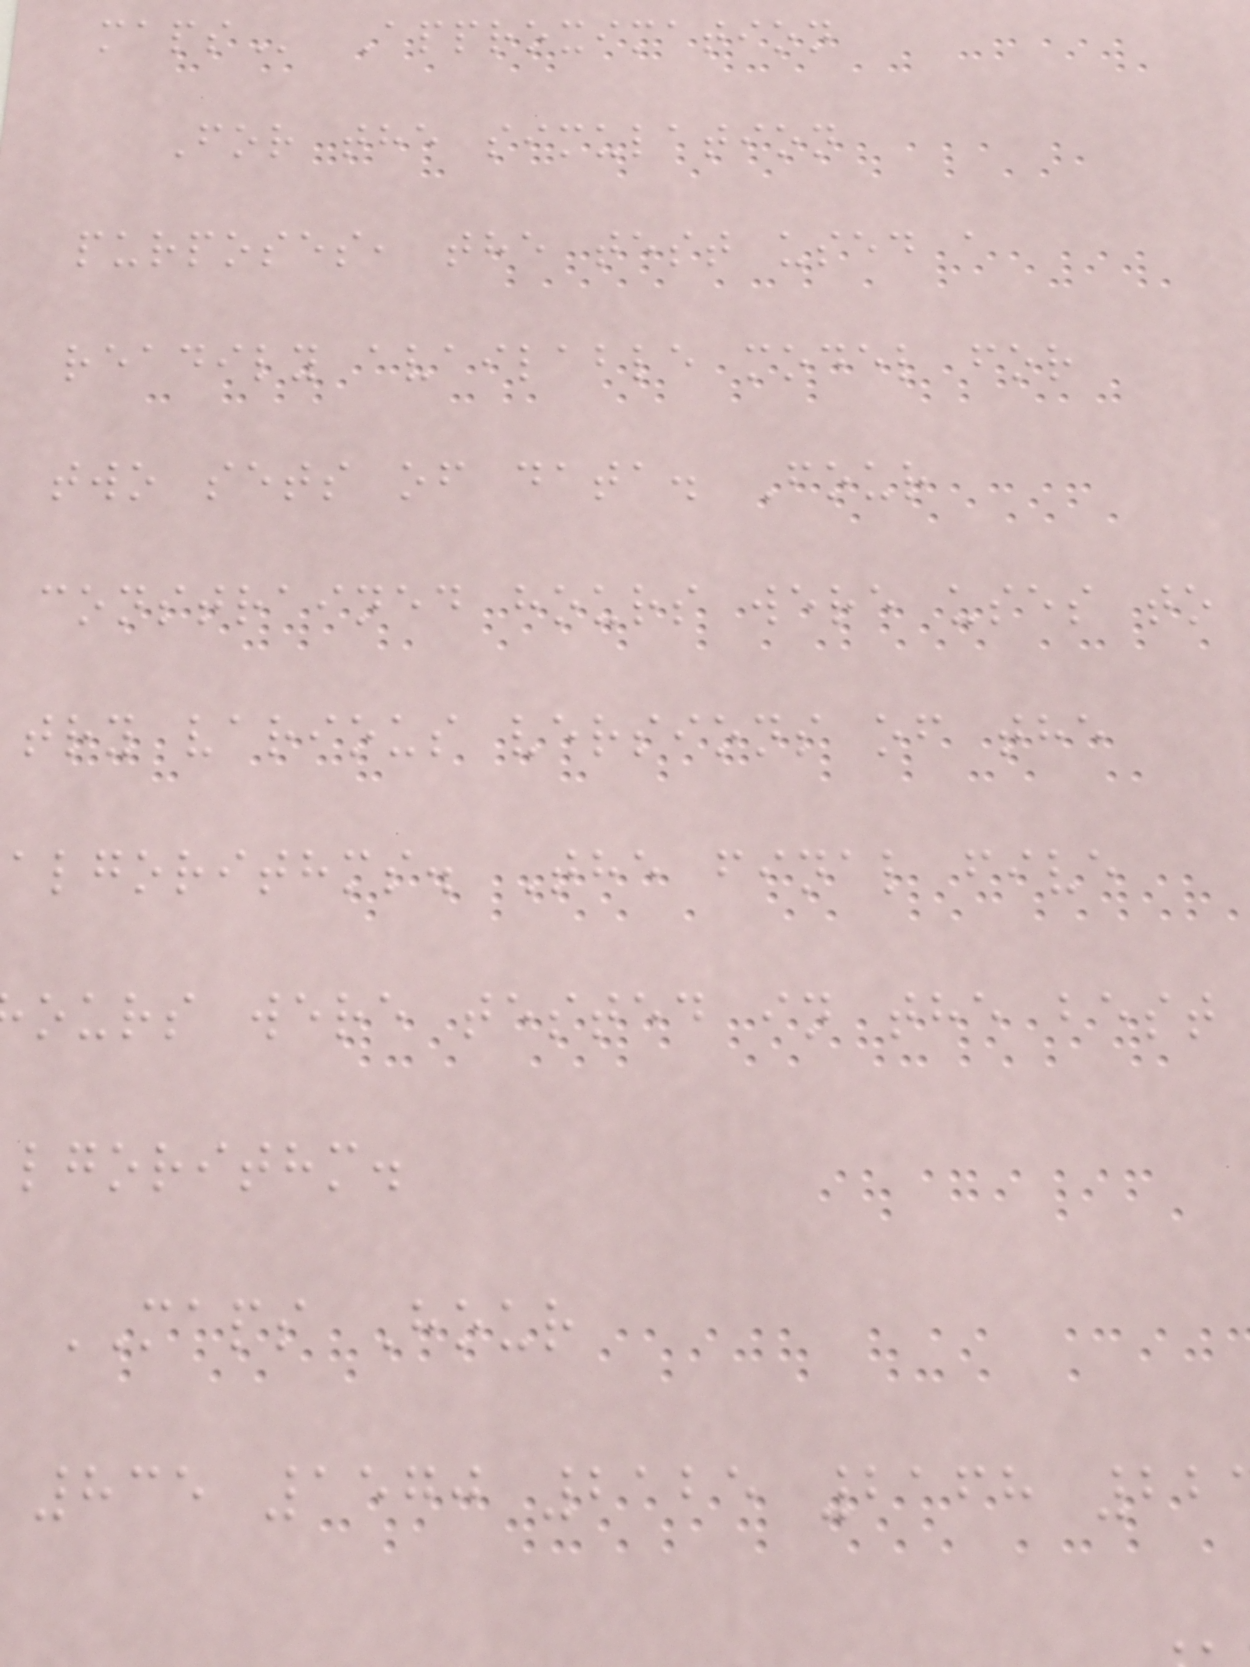Approximation
For the simulation
purposes, the test used a
readily available model for
two sets of data. Four
constrained hours were uses to
try various versions of the
algorithms. The final five
ours were tested in the best
lgorithm.
MAPS Hour
835 1570 2125 2168 22
